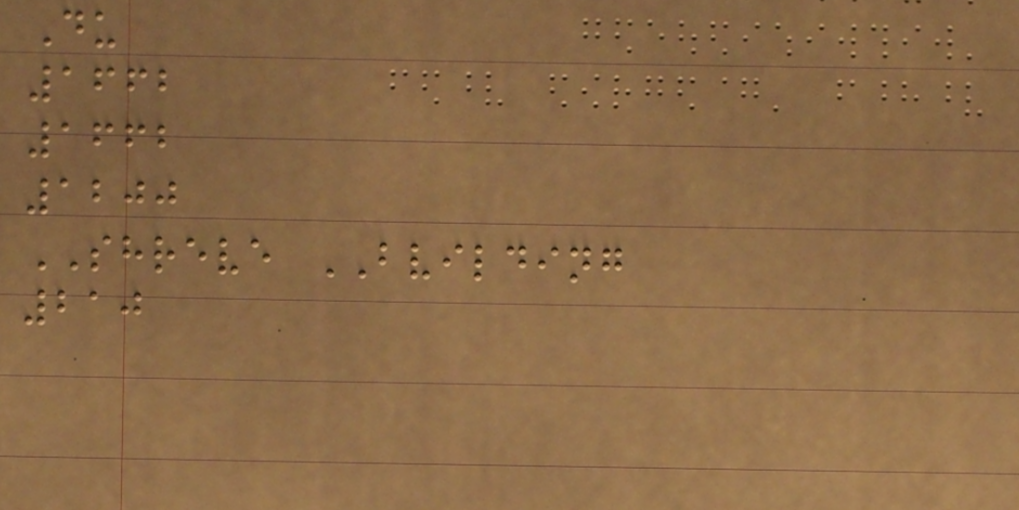Du
1662
1662
1200
SHREVE BVILDING
210
